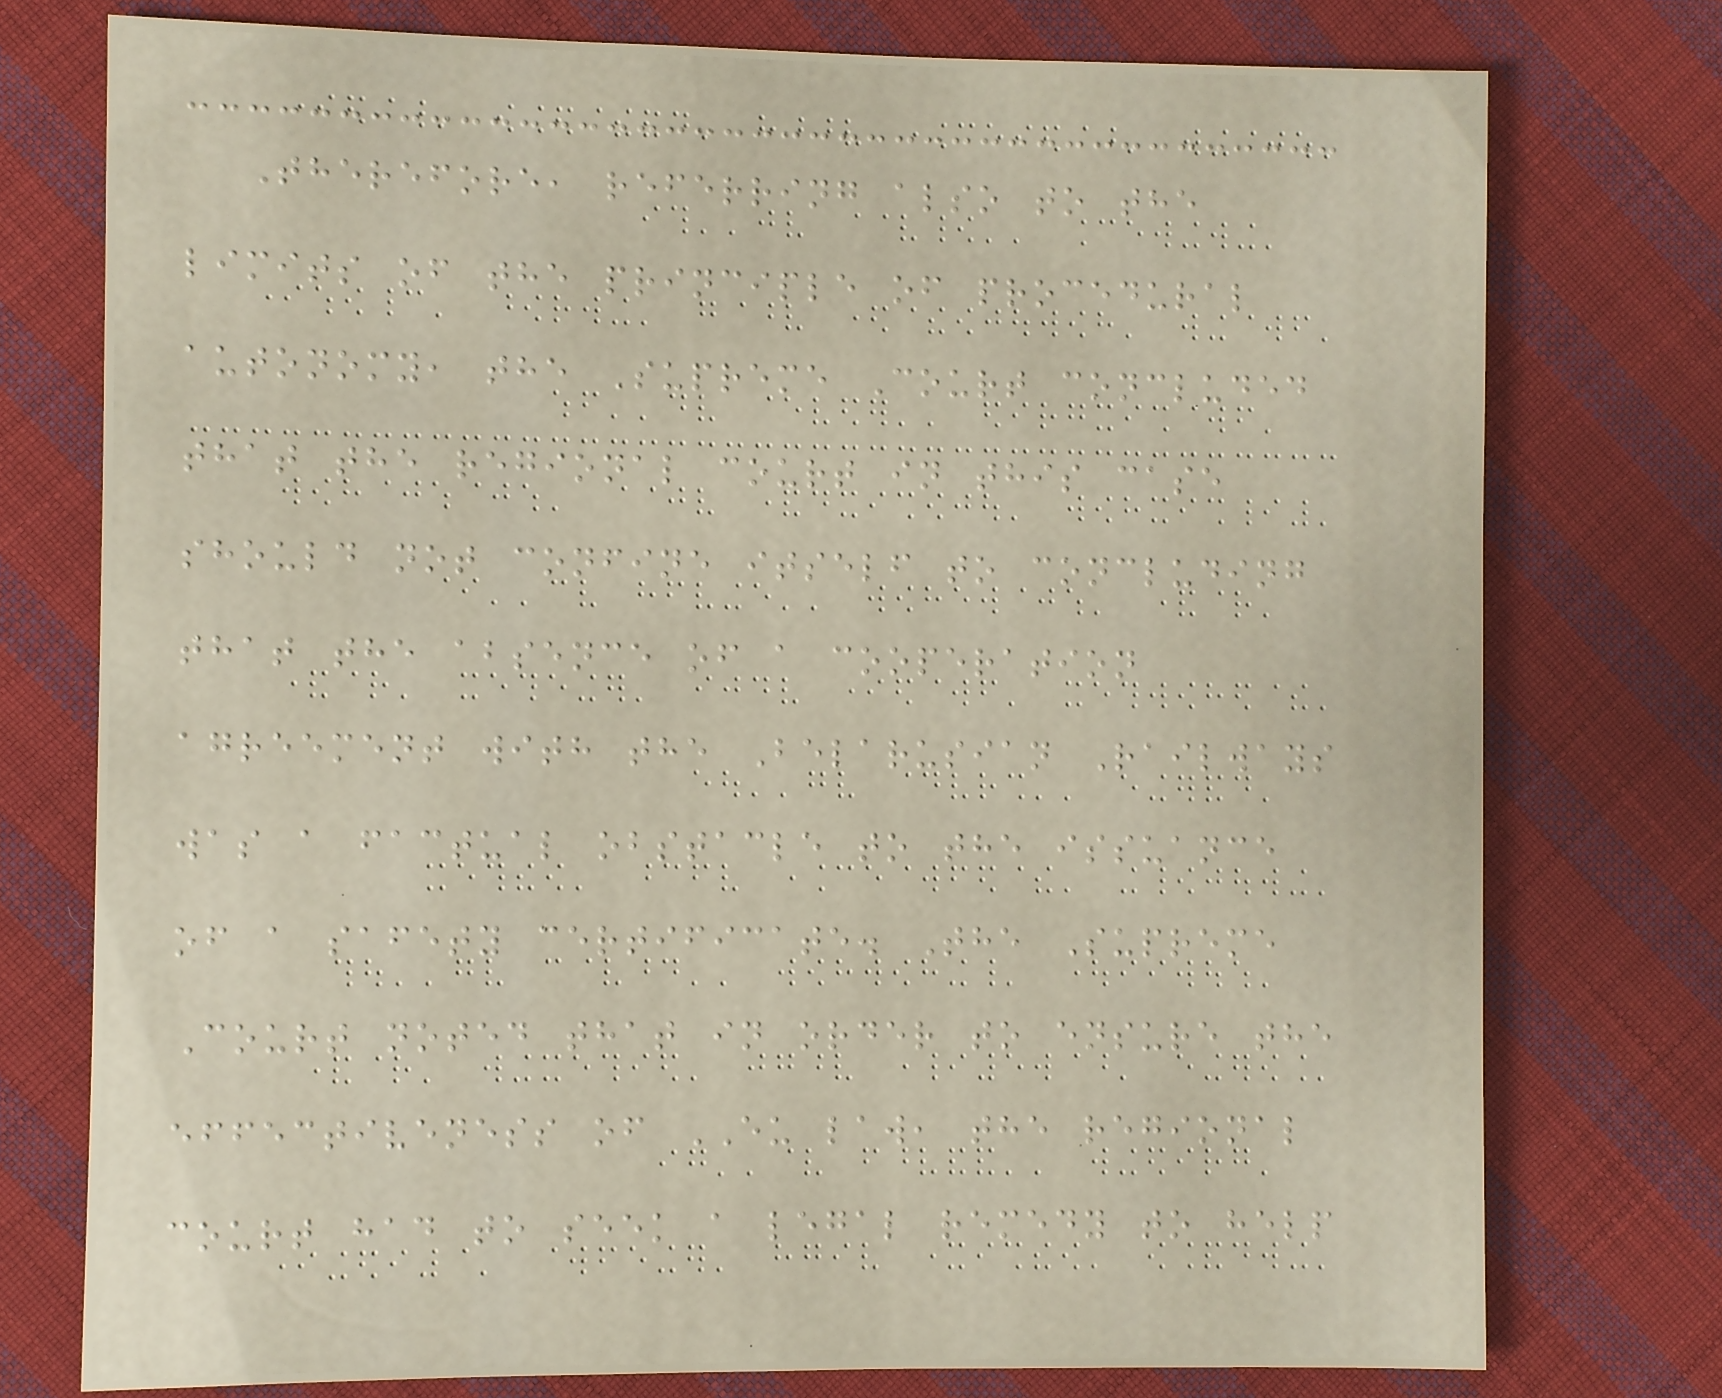Therefore, referring also to the
limits of the principle of procedural
autonomy, the Supreme Court concluded
that the regional court in this case
should not confine itself to concluding
that the absence of a cooperation
agreement with the Belarusian Railways
was a factual obstacle to the issuance
of a safety certificate. The Supreme
Court noted that in order to ensure the
effectiveness of EU law, the regional
court had to seek a legal remedy to help
